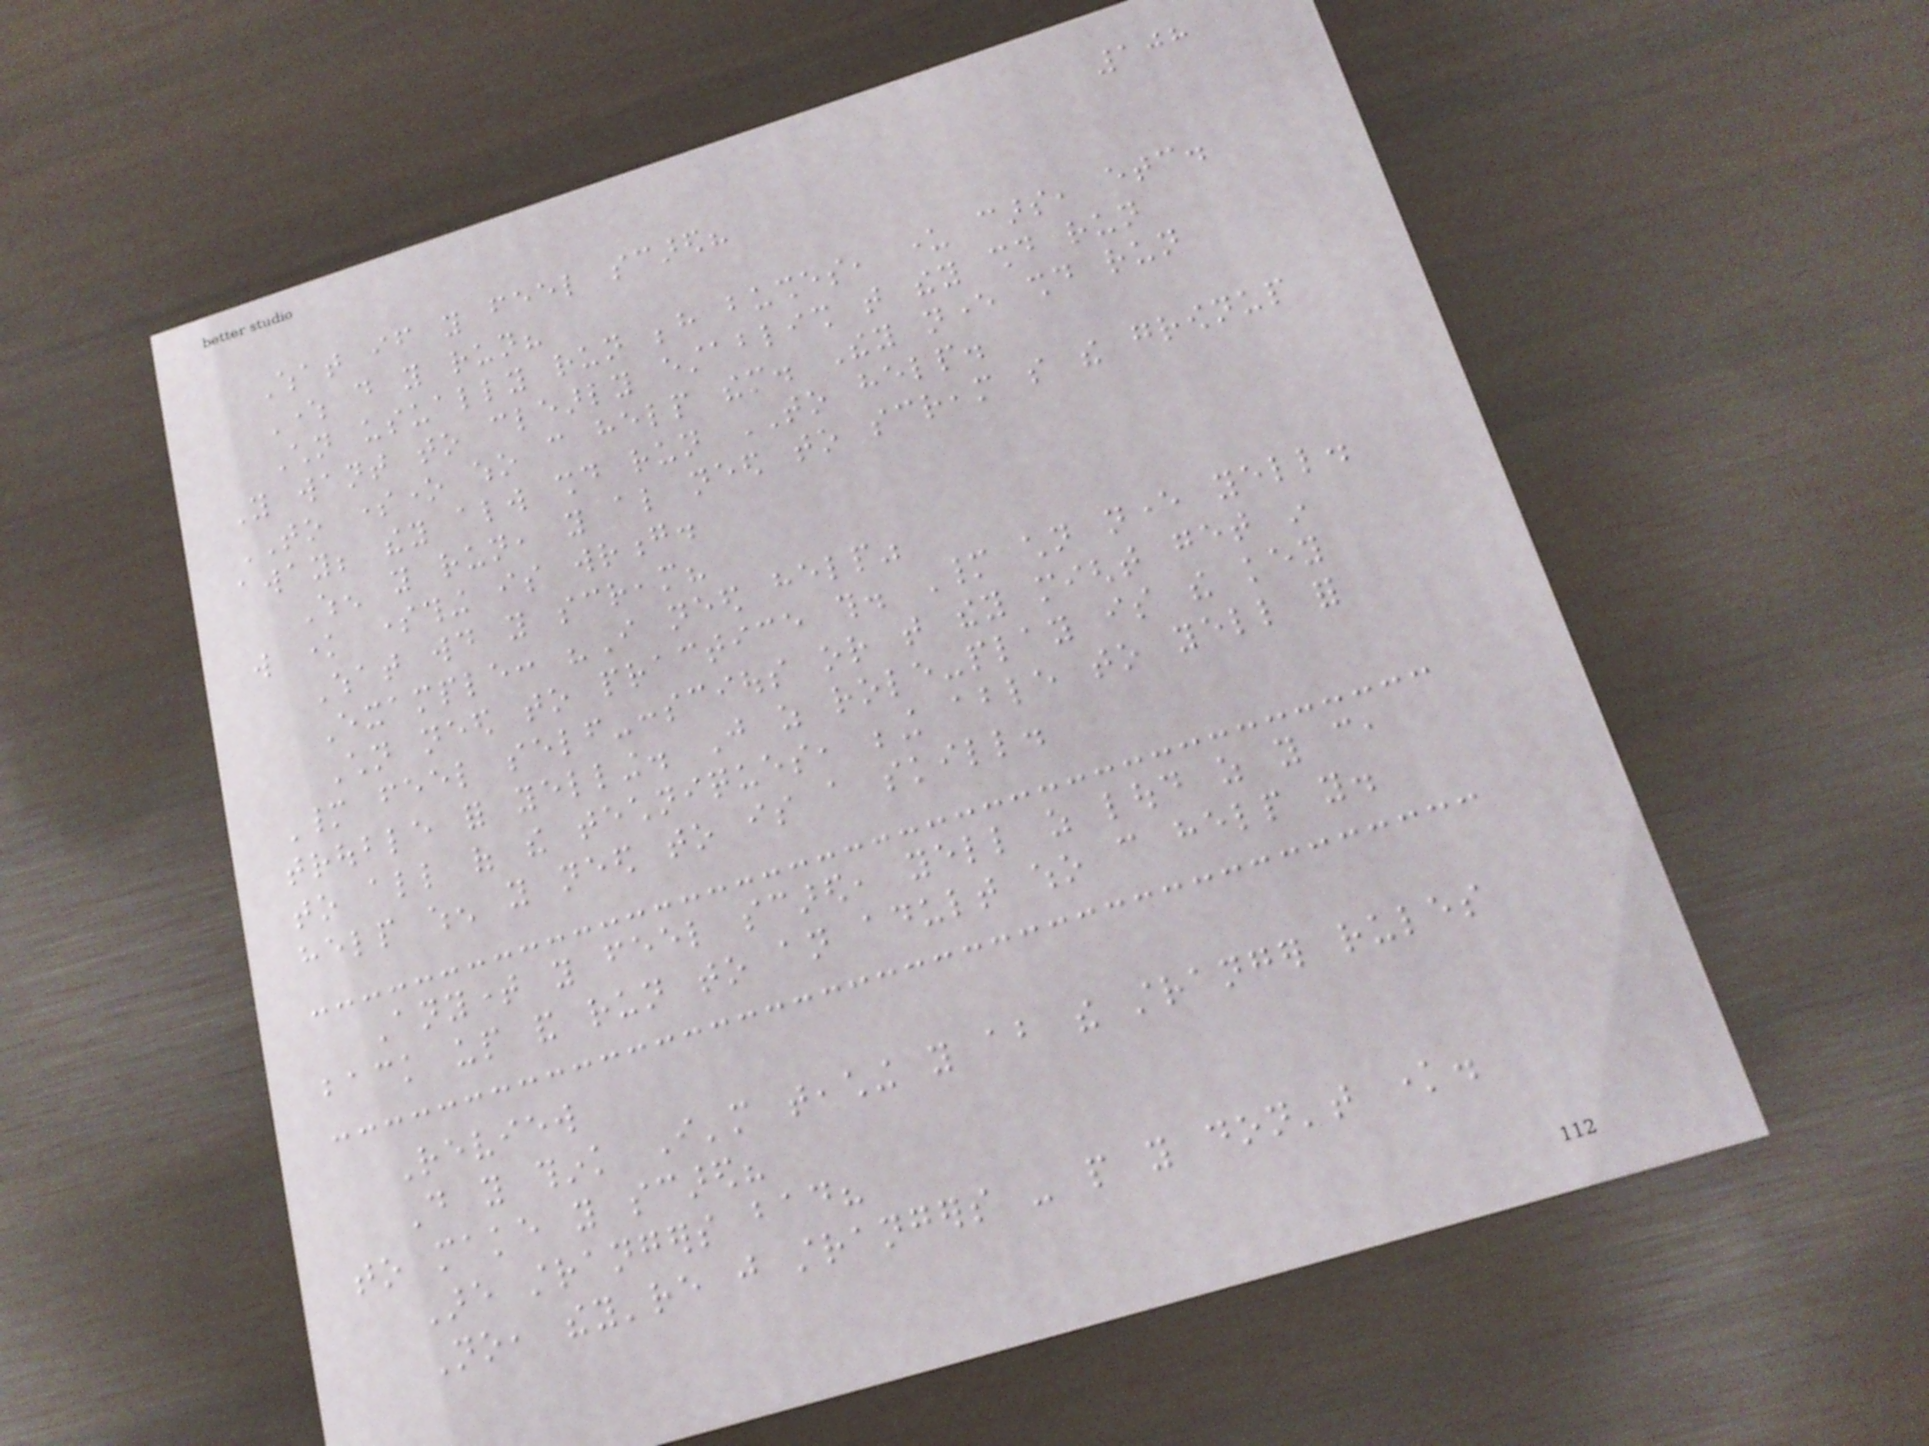108
What if you feel scared?
Where do you run?
Children usually run behind bushes, under cars, etc.
You want to clearly establish that they should run
TO someone who can help them. They never should run
away; they always should run TO help.
When you run, you also need to scream so the grownup
will know something is wrong.
What would you scream?
Example: "I need help"
Children need to practice this. Many children never yell.
Many feel self-conscious or that they might get in
trouble for yelling. Just as role-play is the key
to all of the techniques, being able to yell for
help when you need to is a skill.
Anytime you feel scared, yell as loud as you can,
back up and run to an adult who can help you.
Review
Do you think I'm teaching you about the stranger rules
to make you scared?
Are strangers bad?
No, they're just strangers - people you don't know.
